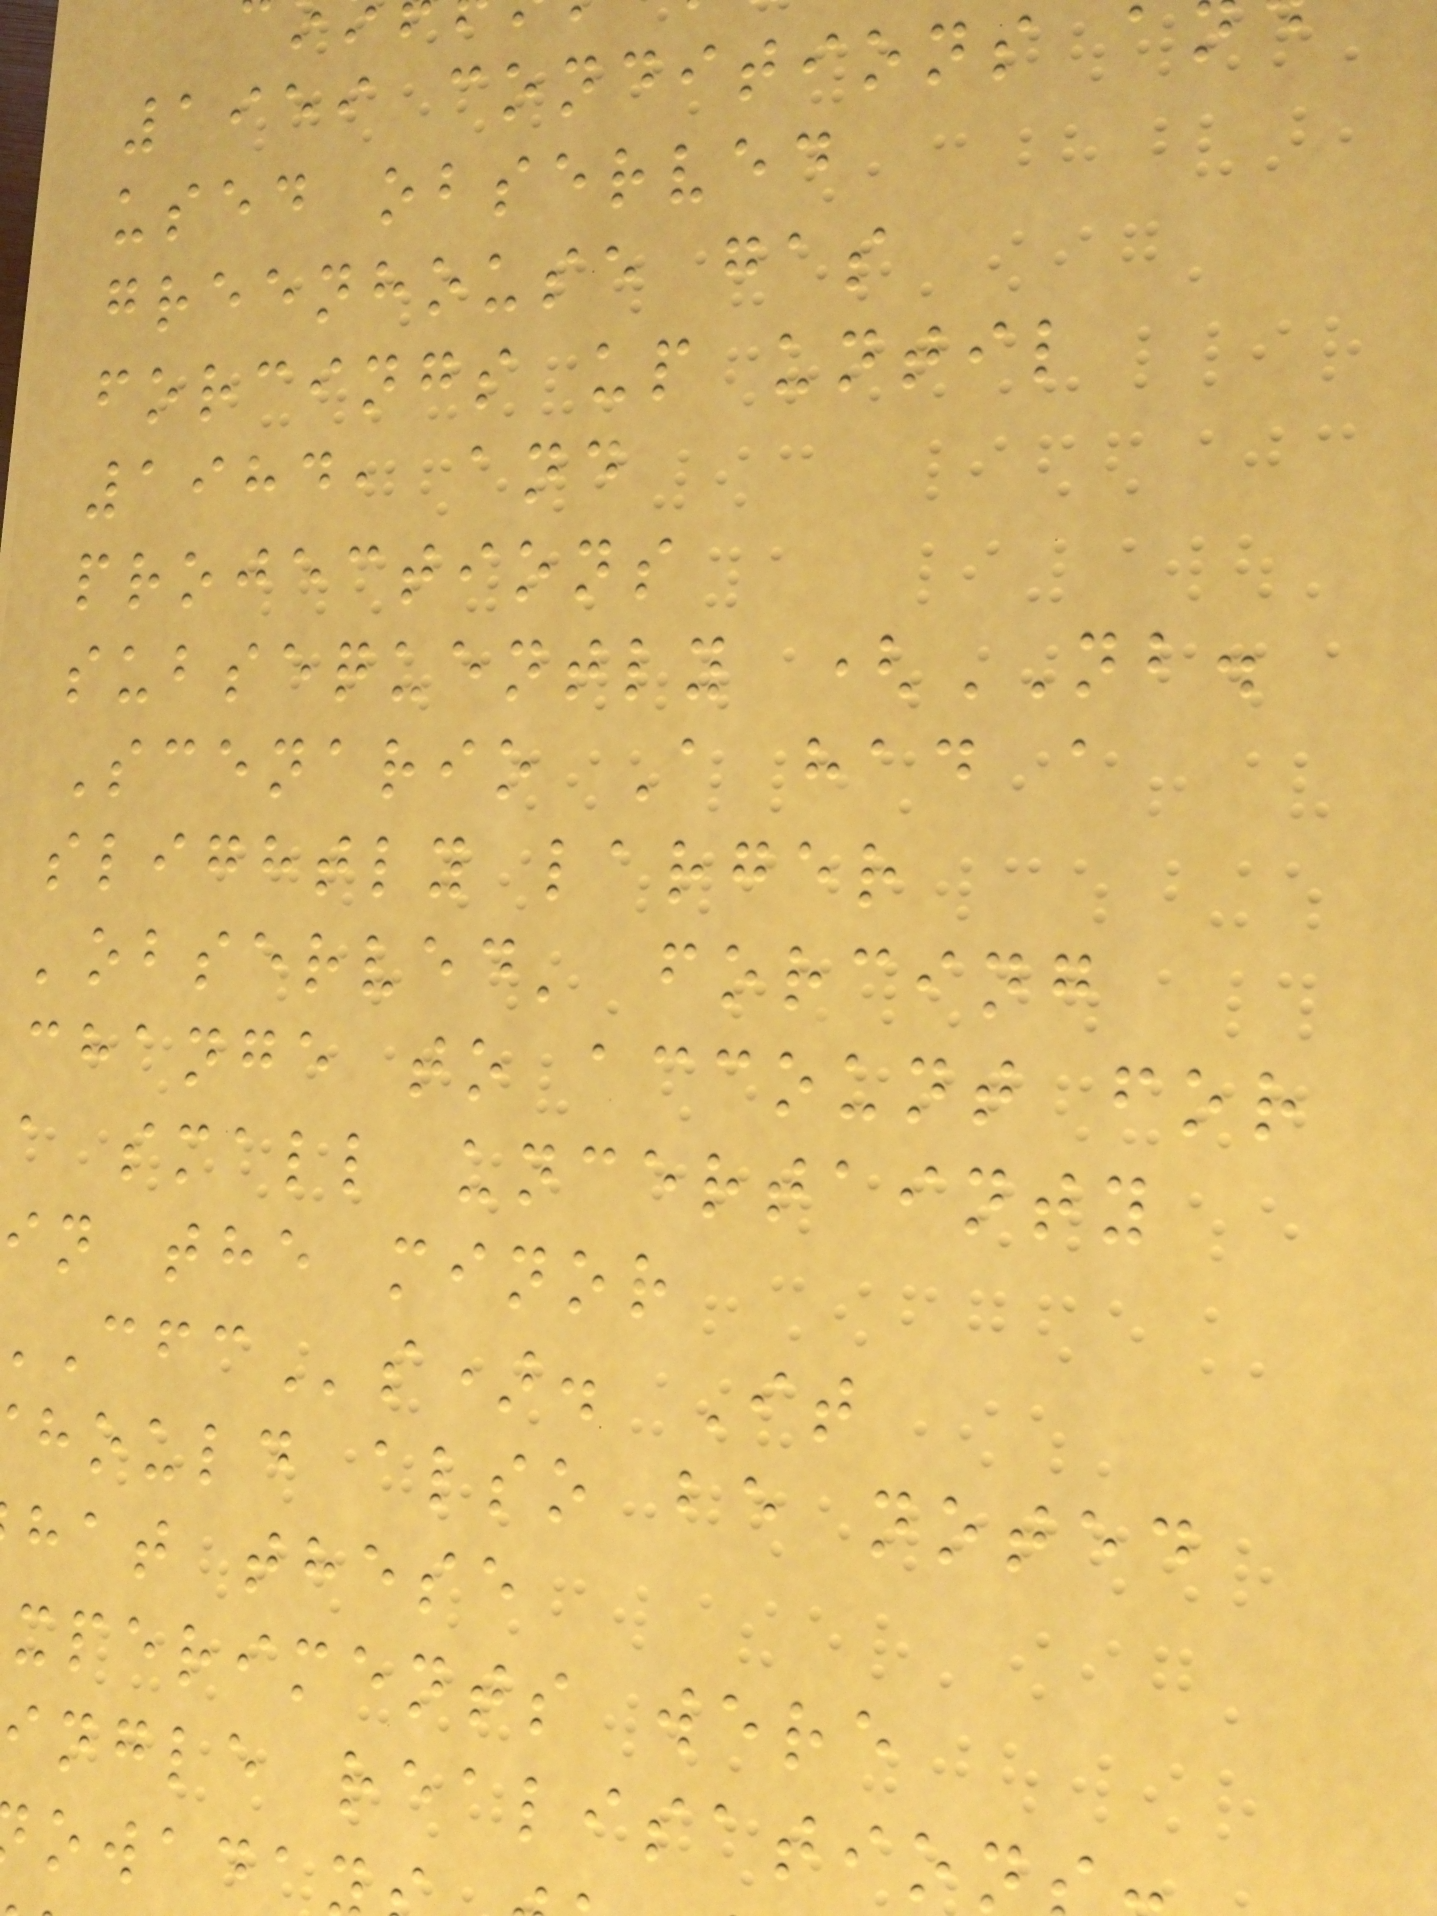1959 conditions a
used observed
greenhouse gas
forcings up until
1984, and
projections
subsequently (NB.
Scenario A had a
slightly larger
'observed' forcing
change to account for
a small uncertainty
in the minor
s). It
hould also be noted
hat these
xperiments were
ingle realisation
